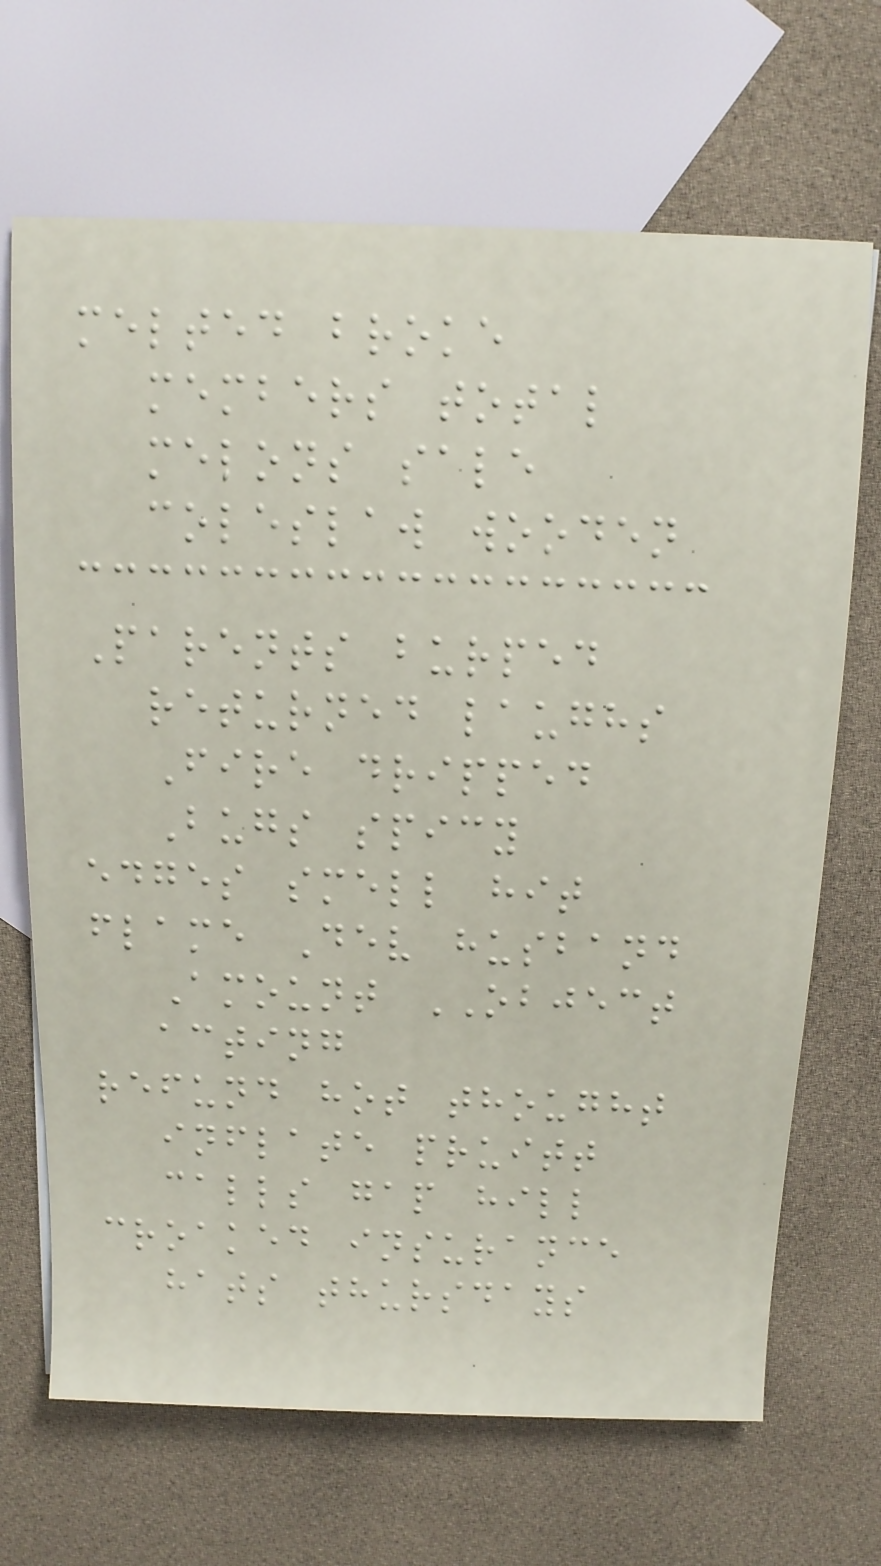melted broke
members total
melons sale
coleslaw wooden
Parents burped
returned laughs
Fire dripped
Bugs spicy
edges smell hit
flame Dev husband
Amount OBJECT
acting
refund hot thought
inflate pruitt
calls gap hill
croaked insurance
hats thursdays
